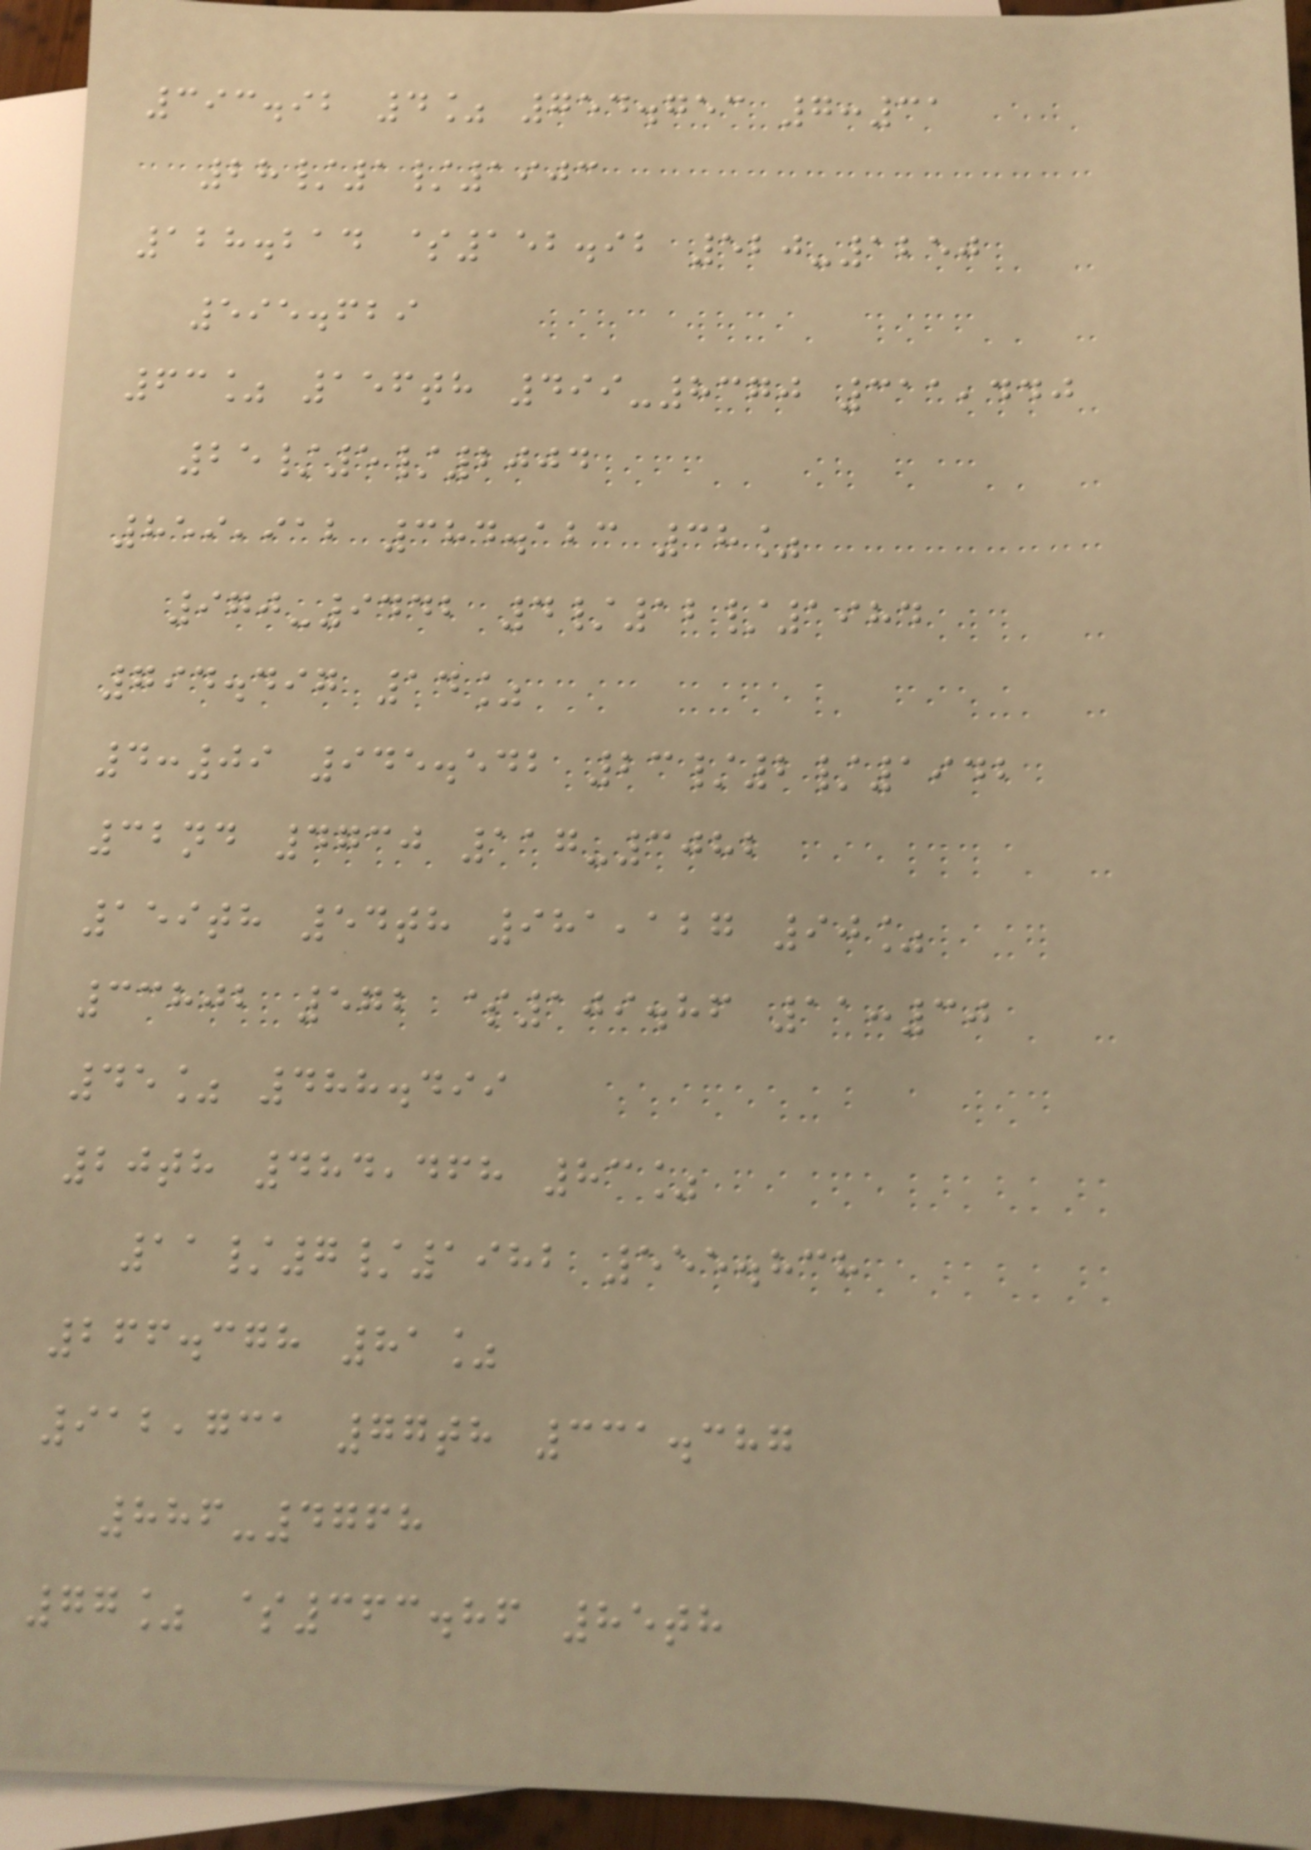393.92 4% 754.753 7:31
28/1/1903
128.214 $152.92 520-1250
595.629
63% 156th 499-8370 311,440
25/5/2004
859,912 384.123 38%
970-9442 4/12/1984
794.497 14%
4:09 945.542 23/2/1942
32nd 4730 117-3082
159th 54th 981,127 90%
33802 572 $109.86 11:30
45% 488.499
20th 484,468 83%
11/7/1982 555.838
266.378 81%
912,731 77th 331.387
886-4768
77% $363.86 85th
